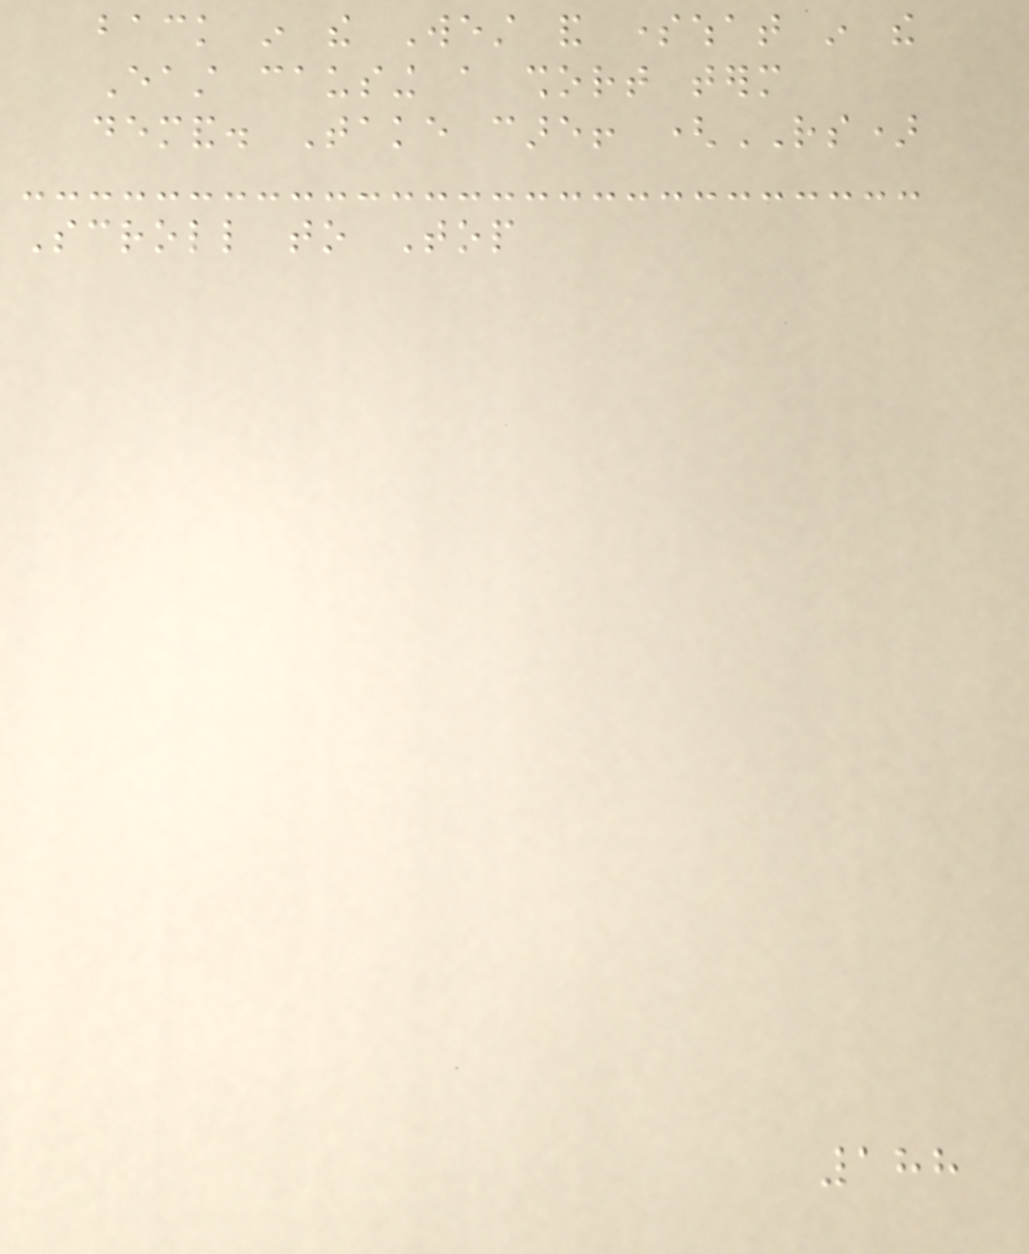back in the West and somewhat in the
East causing a short term
demand. Take care! (RS)
Scroll to Top
188
